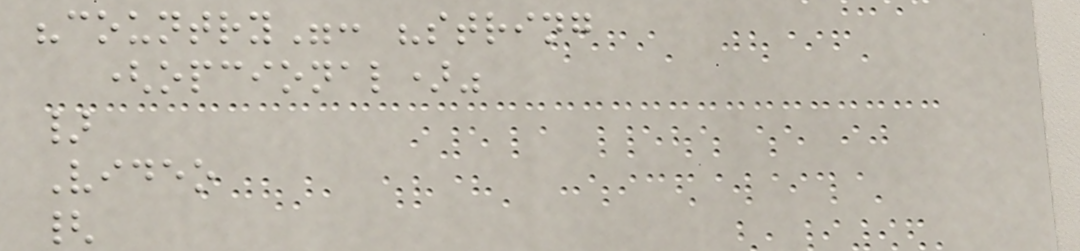"country": "string
(opcional)"
}
Video
{
